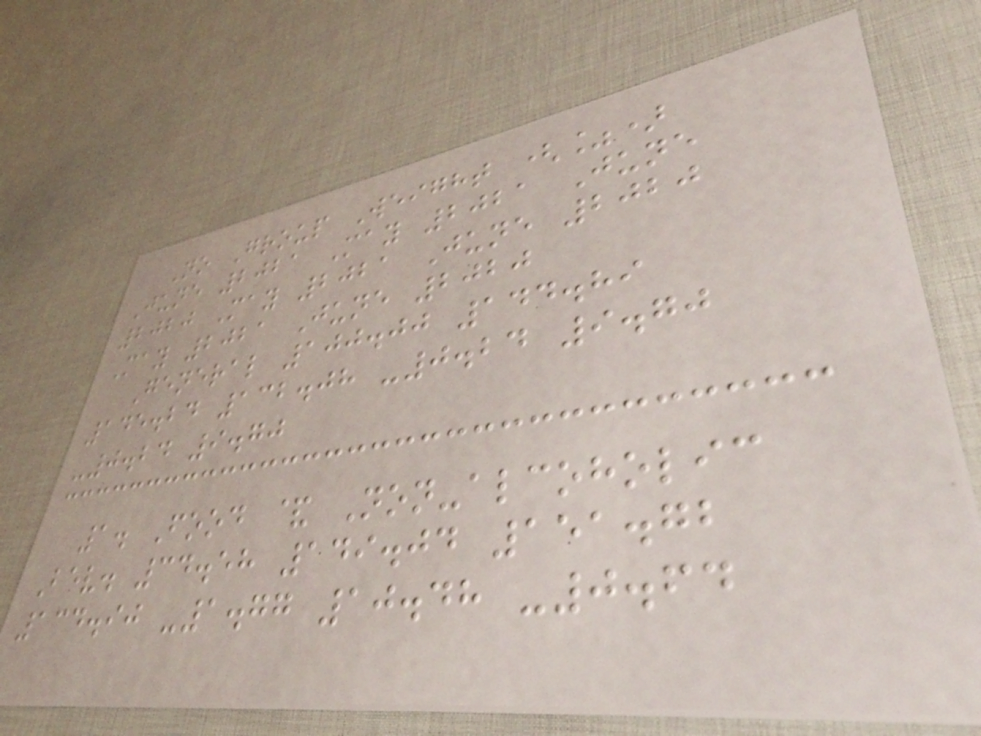No Group Weight (%)
June 2021 May 2021 June
2020 May 2021 June 2020
May 2021 June 2020
General 100.00 144.89
145.24 132.08 -0.24 9.70
-0.24 9.70
1. Food & Non-alcoholic
Bev. 34.58 149.04 151.72
134.90 -1.77 10.48 -0.64
